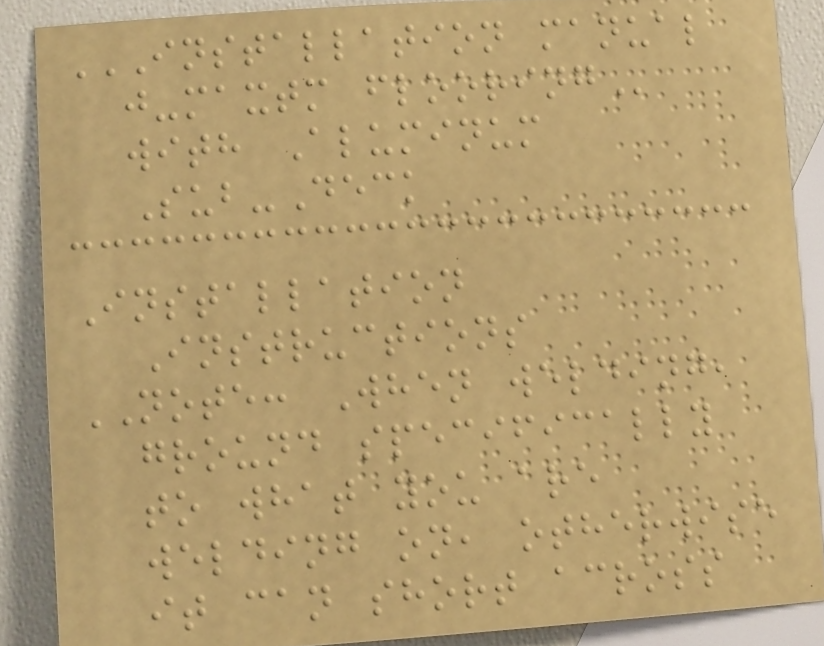INSTALLATION MANUAL
J-MAXTM FLOORING
with Aluminum
Sub-Deck
Installation
Instructions
NOTE: When welding,
ground specifically
to what you are
welding on, otherwise
it can short across
